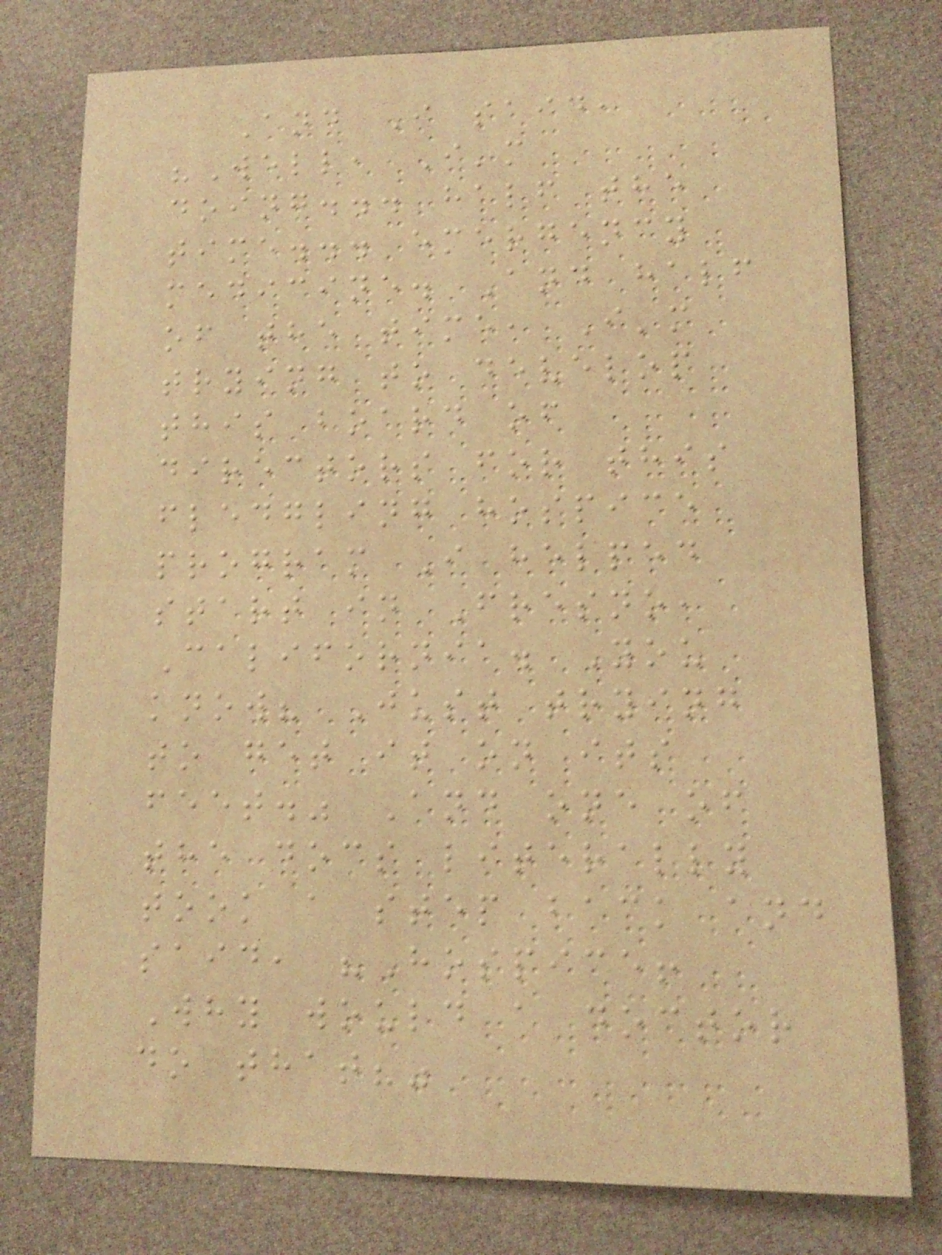And I said,
"Well, I'm
doing... half the
time... emergency
medicine. And half
of the time, I'm
trying to develop
this board of
directors for this
fledgling hospice
program I helped
start in Fresno,
California. You
know? Just trying
to get it on its
feet." And one of
the docs literally
took a step back and
said, "Hospice!
Why would a doctor
do that?"
